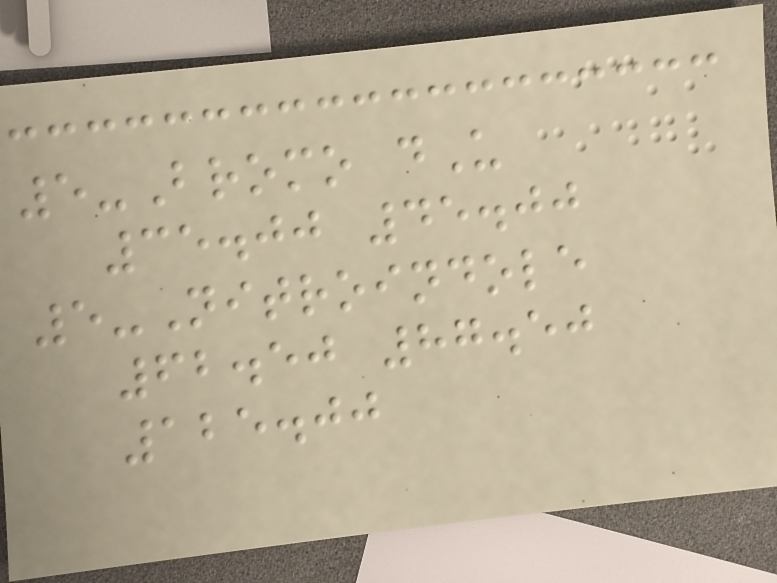5-Bromo dU
35.00 45.00
5-Nitroindole
62.50 87.50
125.00
